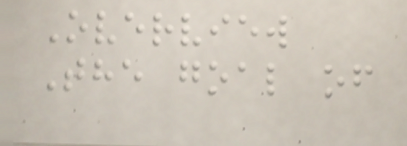Overview
The goal of
